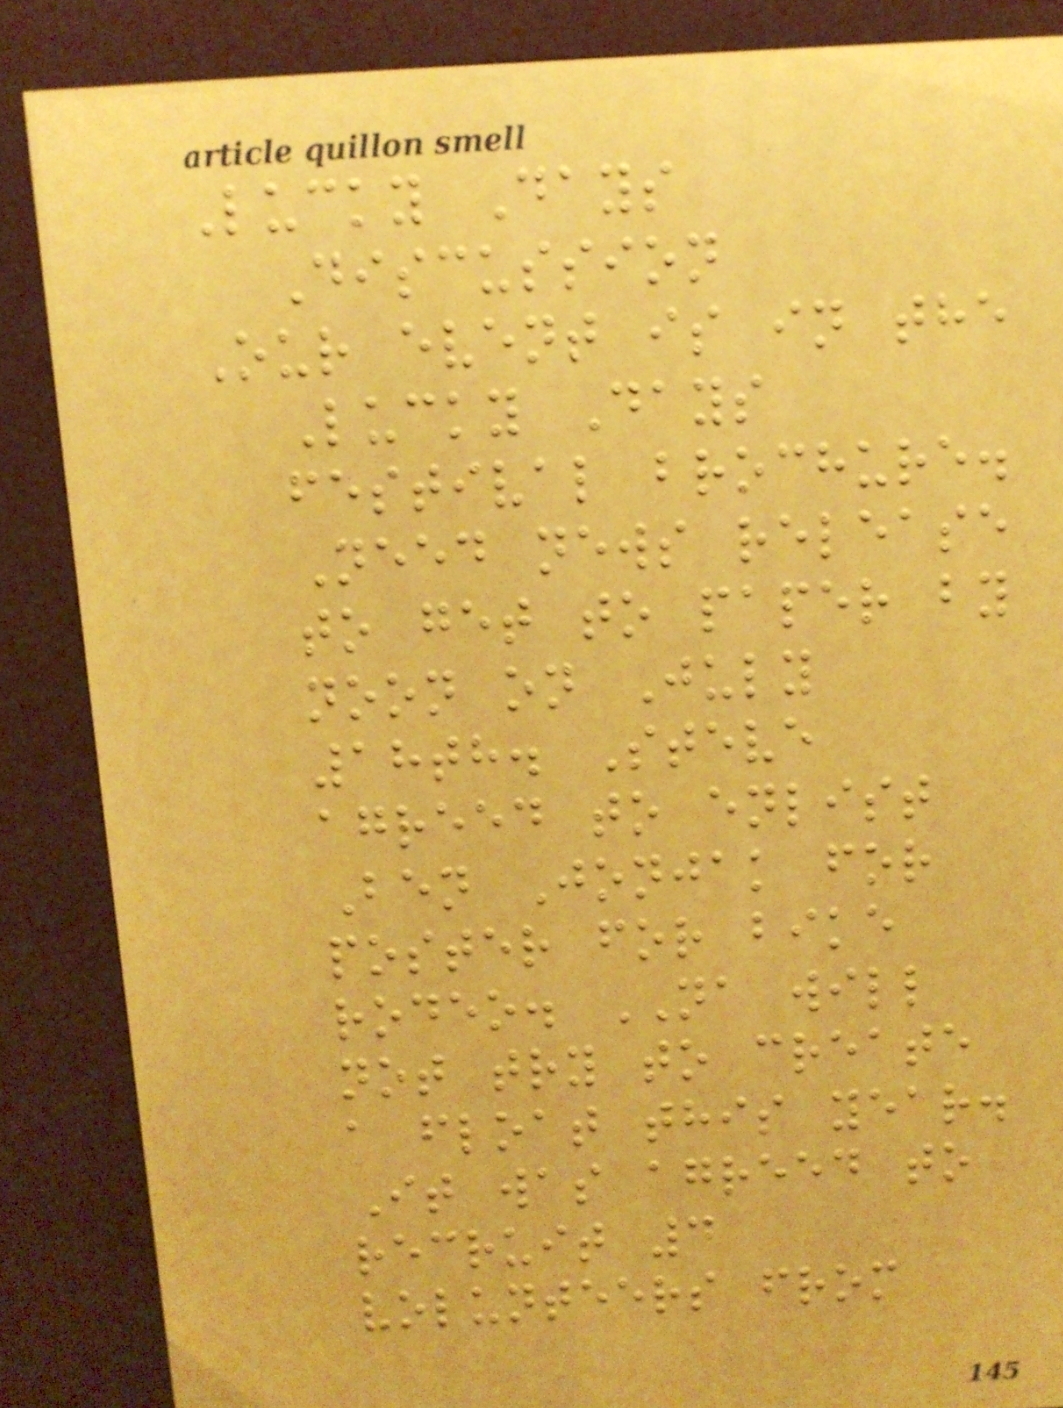Lucky Days
Discussion
Our event is in the
Lucky Days
festival brochure.
Need news release
to get to paper by
noon on July
18th. Steve
agreed to enlist
Ben Jonjak for
poster for bike
rodeo. NA will
not try to create
a float this year.
It was agreed to
recruit 4
volunteers from
